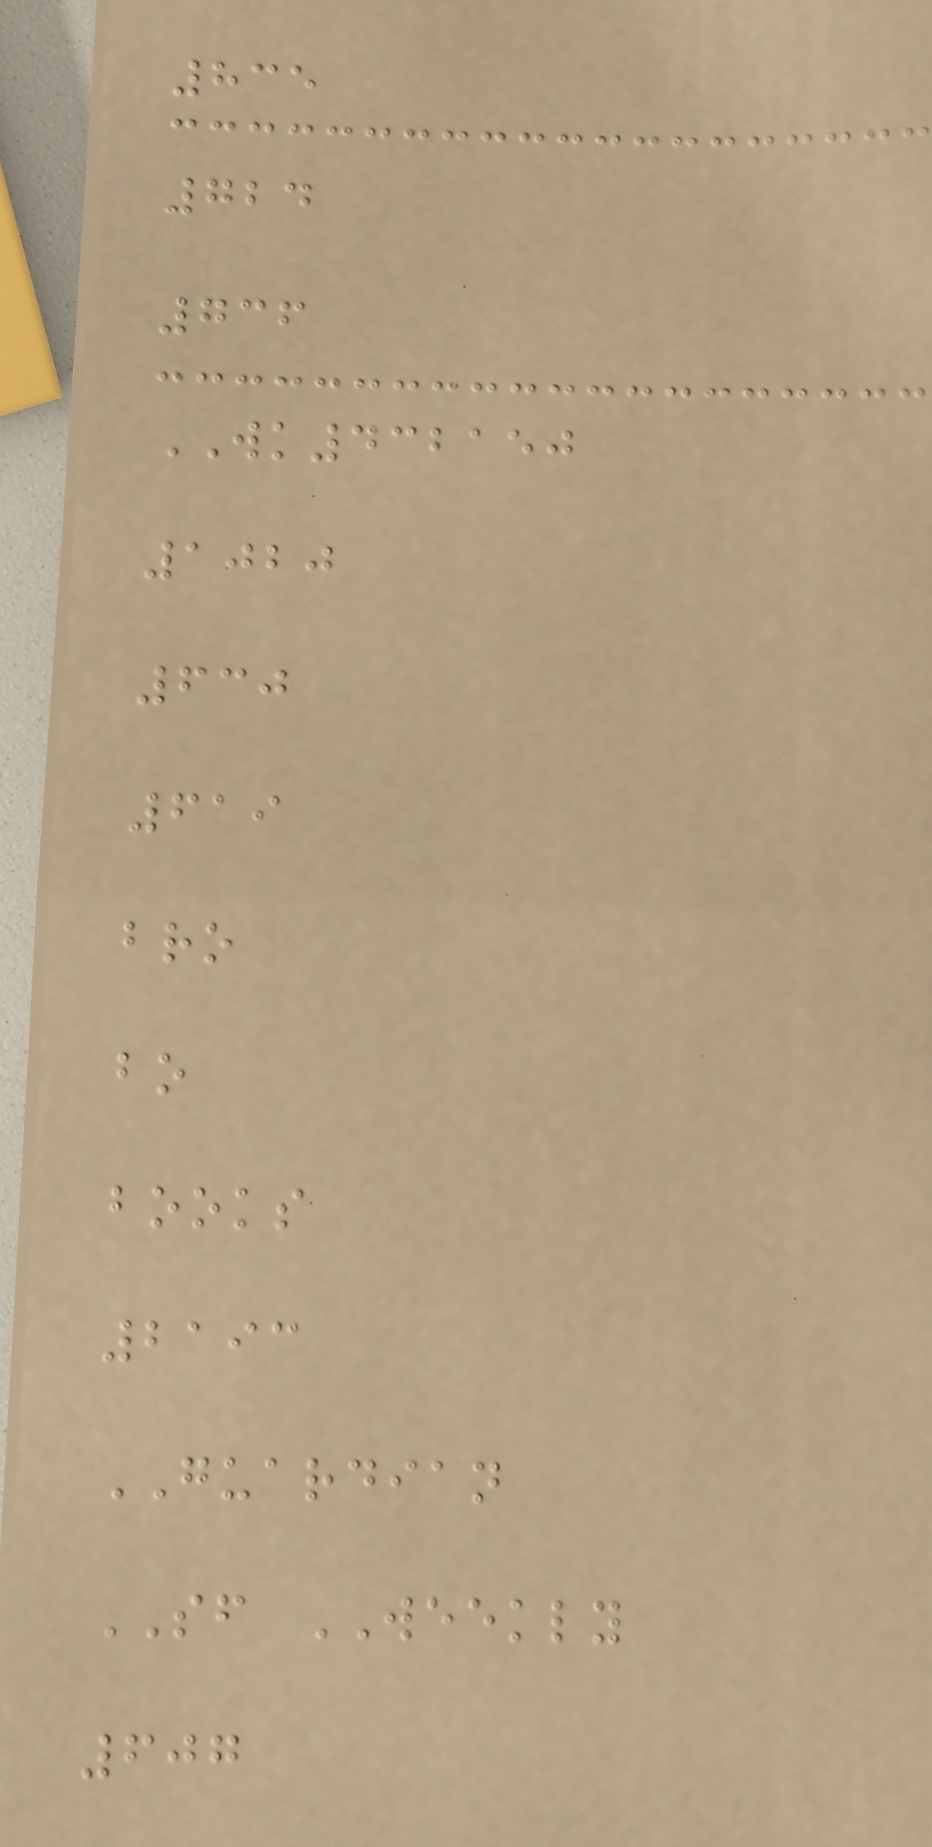835
724
736
WK432150
1020
630
619
bro
bo
books
2193
GUARDIAN
SF WEEKLY
607
